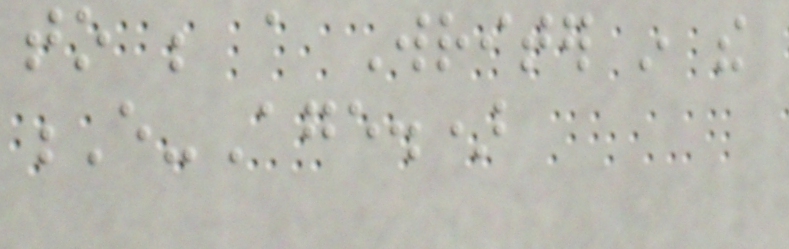to be a Writer in the
E-Age.)
